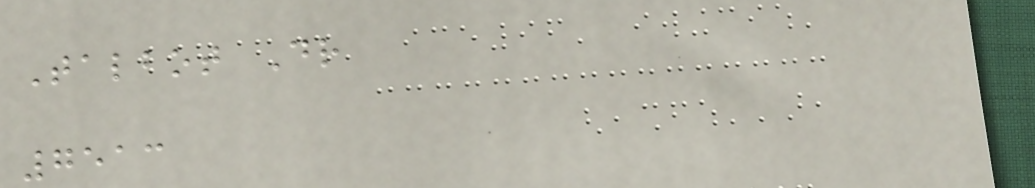Talbot Dr
7513
